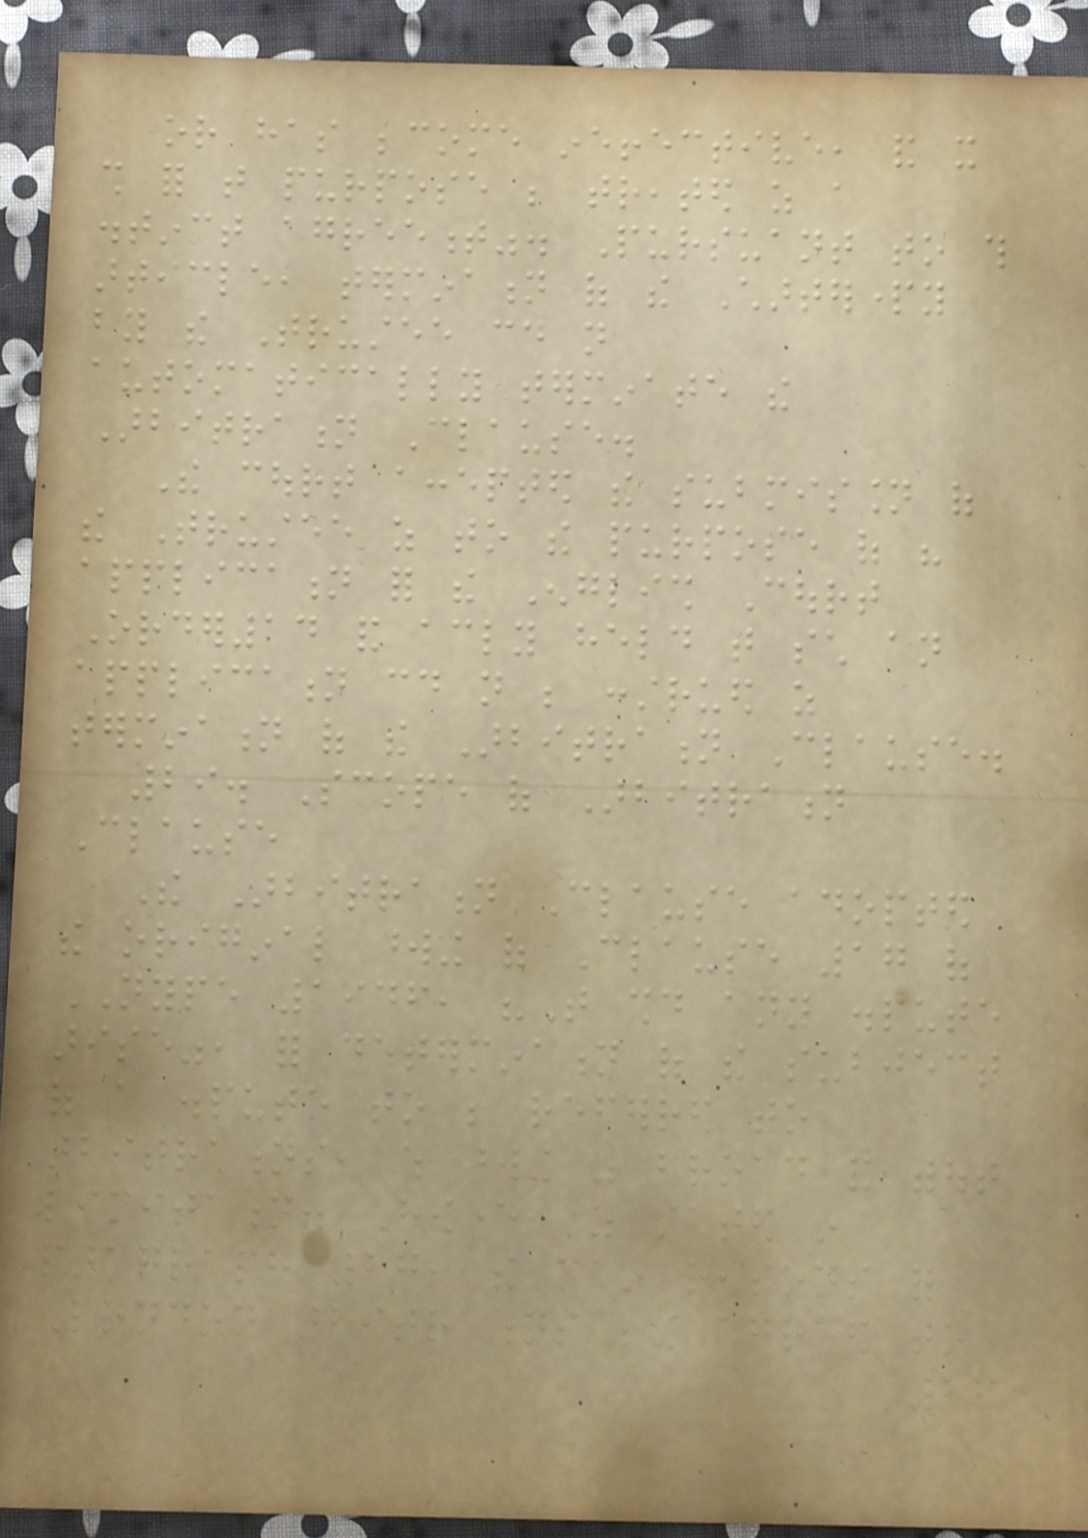or has become ineffective, and it
shall for that purpose be treated as a
distinct agreement". Pursuant to this
article, termination of the Charterparty
by the Trustee could not
automatically terminate the
Arbitration Clause.
The court accepted the submission of
the Trustee as to the purpose of his
application for the English Court
Order14 and accordingly held that such an
application could not be construed as
termination of the Arbitration Clause.
29. Scope of Arbitration
Clause
The Arbitration Clause adopted
the original wording of Clause 17 of
NYPE 1946, "That should any dispute
arise", for determination of the subject
of a dispute to be referred to
arbitrations, which wording was broad and without
limitation. However, as stated in
paragraph 27, the main reasons for
London arbitrations being agreed to
26
